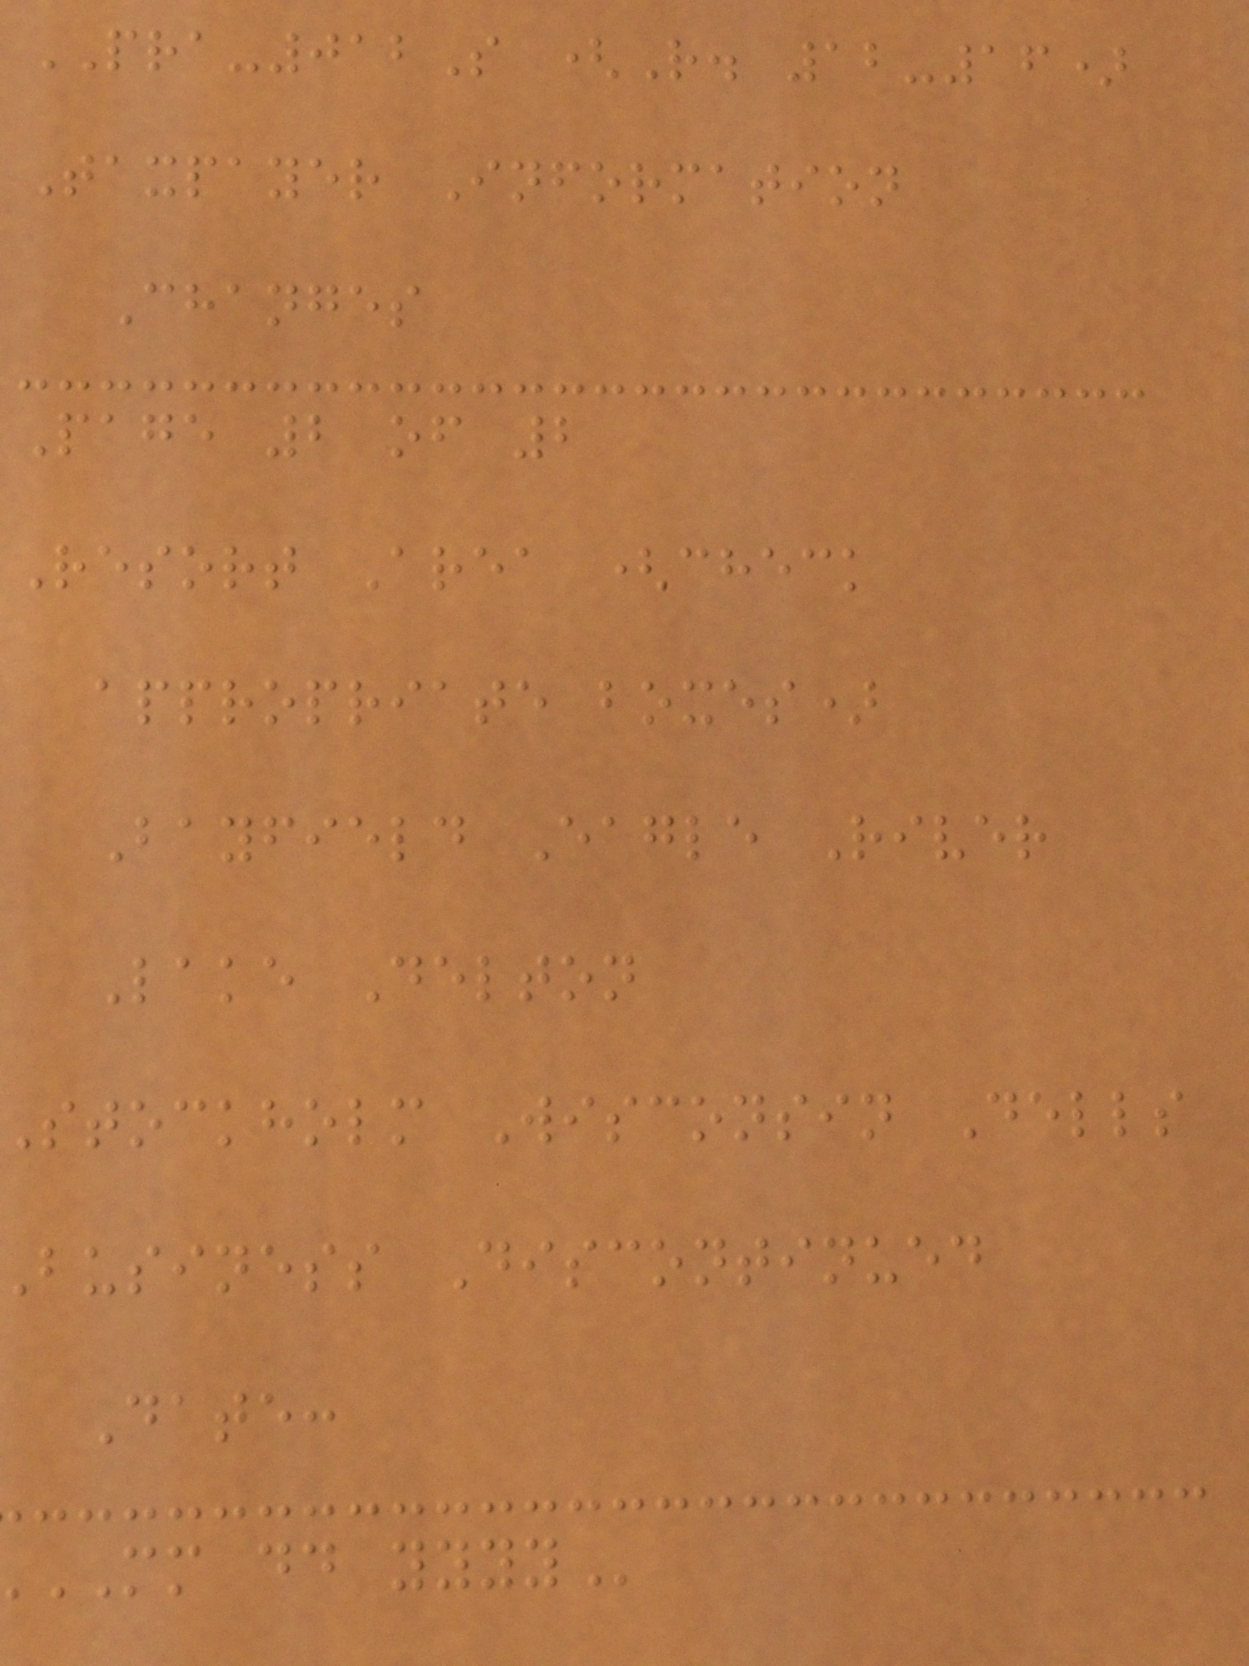PRA-012S (R. 12-16)
Taxpayer Information
Changes
Page 2 of 2
Resort Area (check
appropriate boxes)
Bayfield Eagle River
Lake Delton
stockholm Wisconsin Dells
business Discontinued
Date:
MM dd
